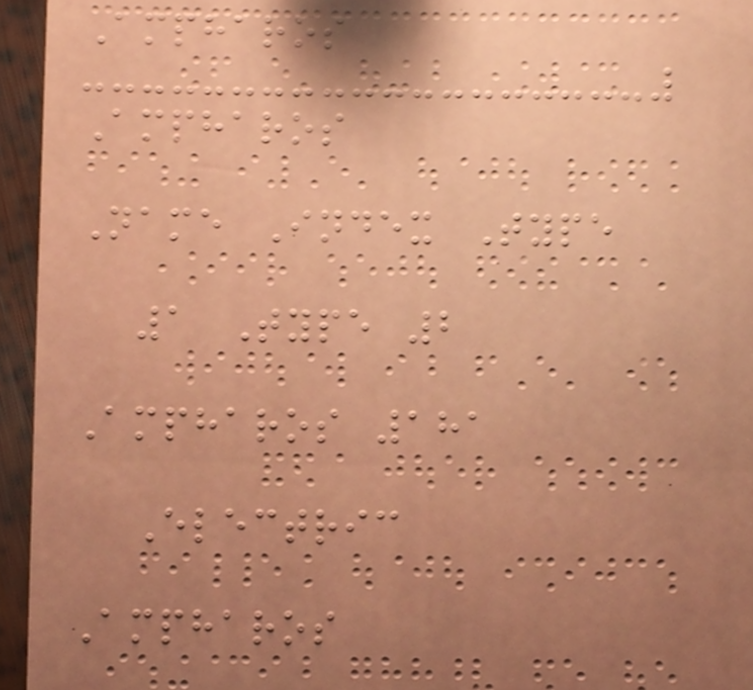Ampharos
Ampharos
Name Index Type
1 Type 2
Ampharos 181
Electric
Ampharos
